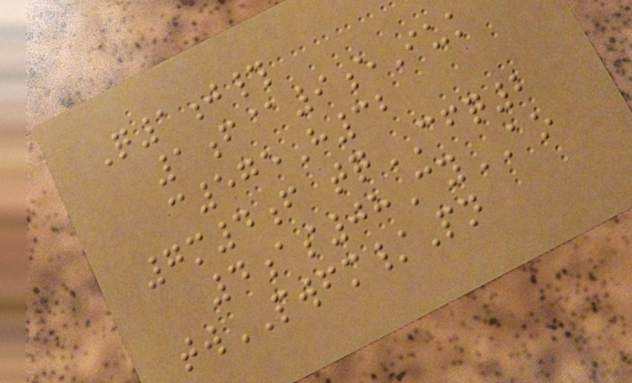Q1j#
1f@9eIuk
c575H32
7m4f tqCFQ2
4as08CyAO
twPWFM/Pn
